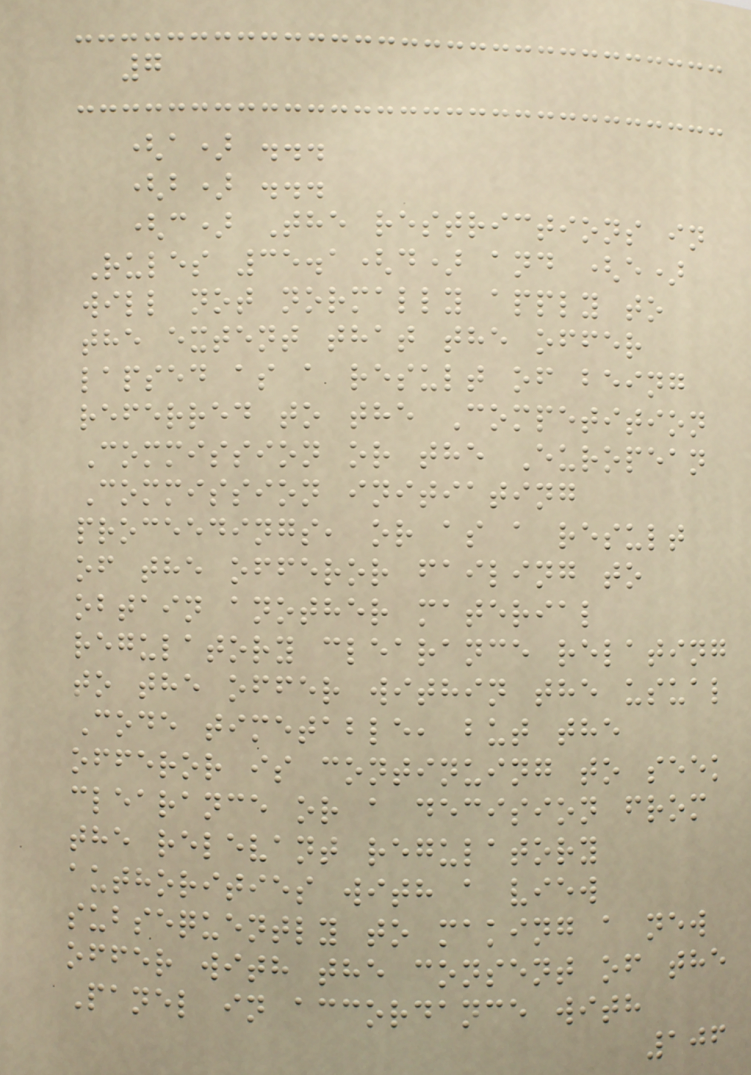7
(a) ...
(b) ...
(c) The restrictions in
Rules 35.1(d) and (e)
will not normally apply to
the extent that the offer
lapsed as a result of being
referred to the Competition
Commission or the European
Commission initiating
proceedings, or as a result
of the offeror failing to
obtain another material
regulatory clearance relating
to the offer within the usual
Code timetable, but the
offeror is continuing to seek
clearance or a decision from
the relevant regulatory
authorities with a view
subsequently to making a new
offer with the consent of the
Panel in accordance with
106
